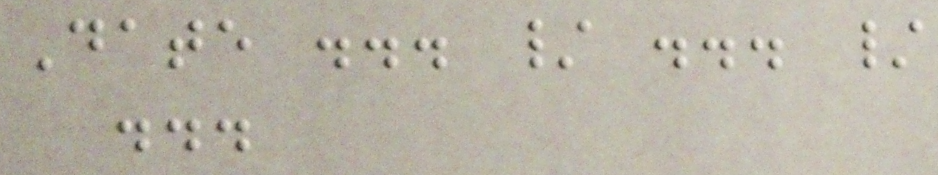Date ... / ... /
...
